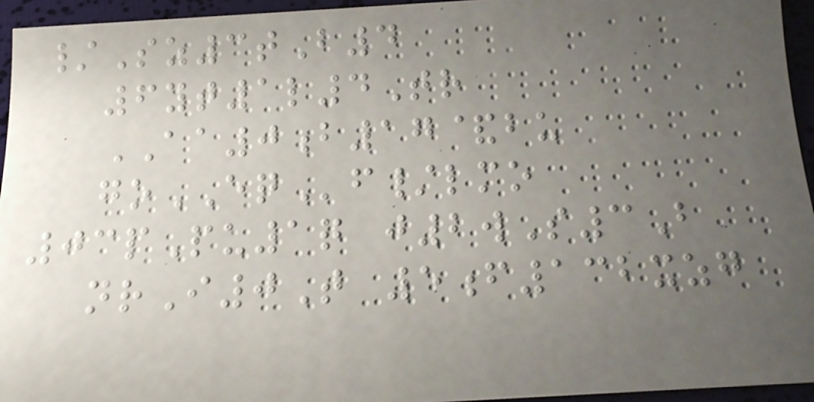/Sz3tB4
6yt1l4Tr
AA0b17&bu
goEQf/lmo
03pPu1q j2wS3B
nrI0T 5f132xzg
